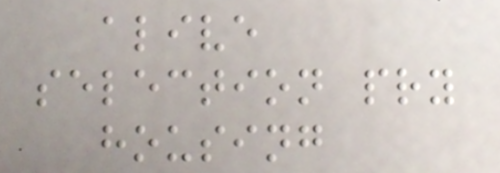alive
selection pry
housing
